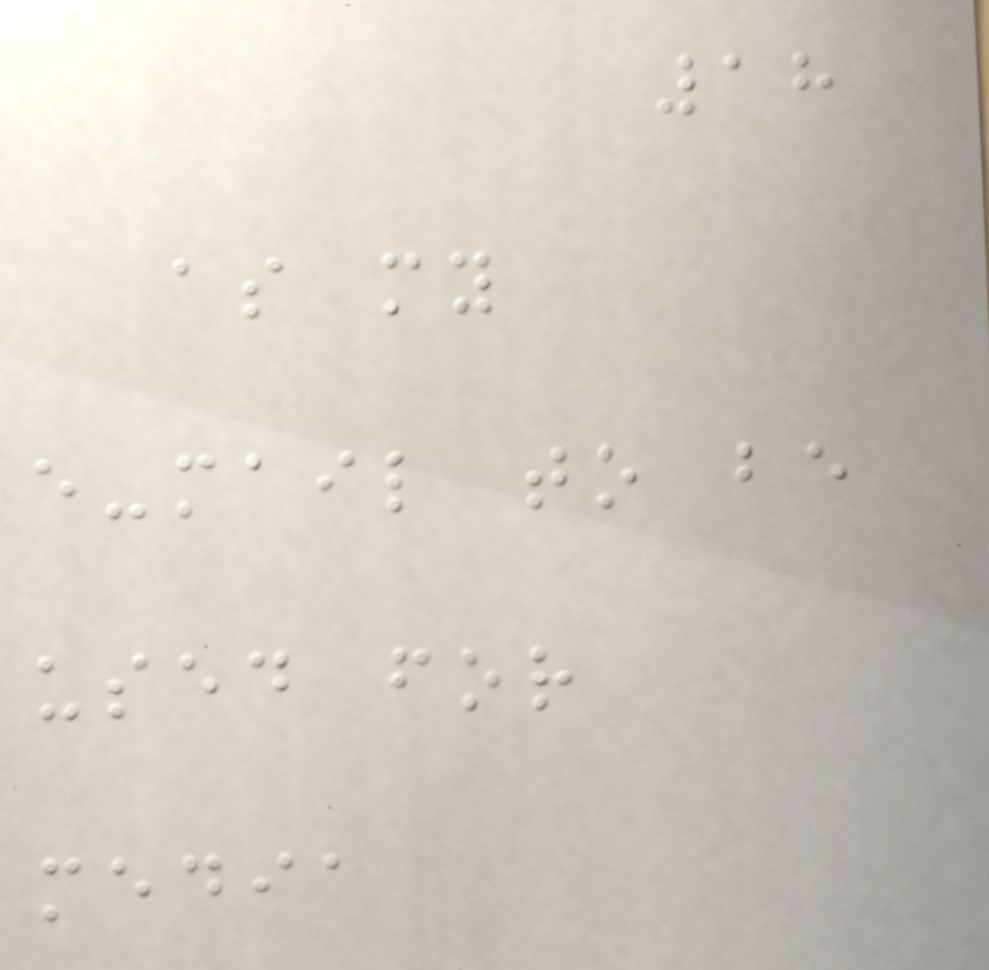18
as my
e-mail to be
used for
media
